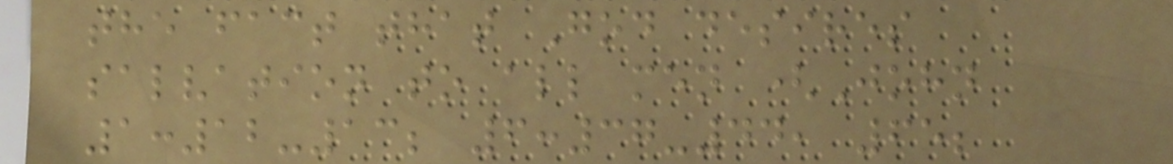the fact that God desires
salvation to all men (John
1:12-13; 6:37-44, 65;
